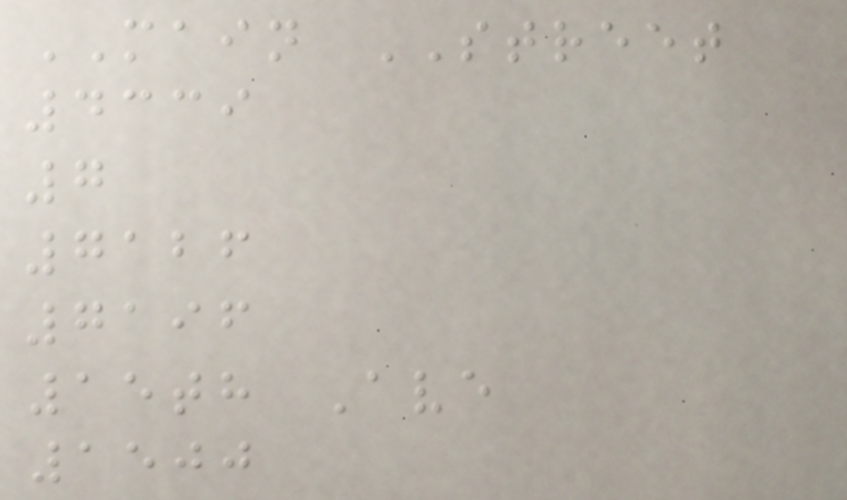MAIN STREET
4339
7
7126
7196
15th Ave
1500
